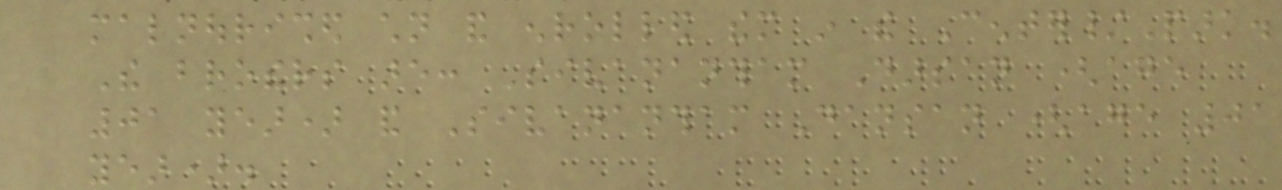malnourished children and enrolled them in the Center/Park.
The brothers are: Sivanantham Darsan (age
01 year) and Sivanantham Dansan (age 01
year).
